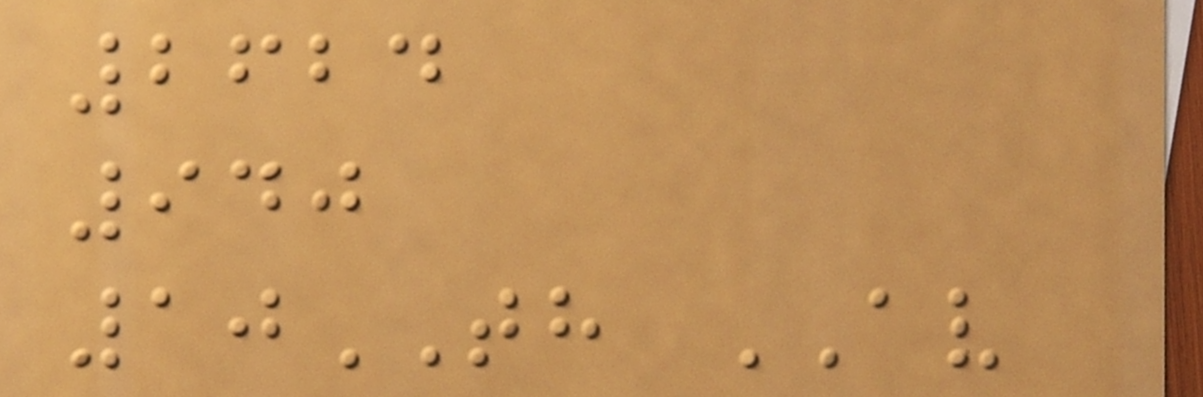2624
940
10TH AV
